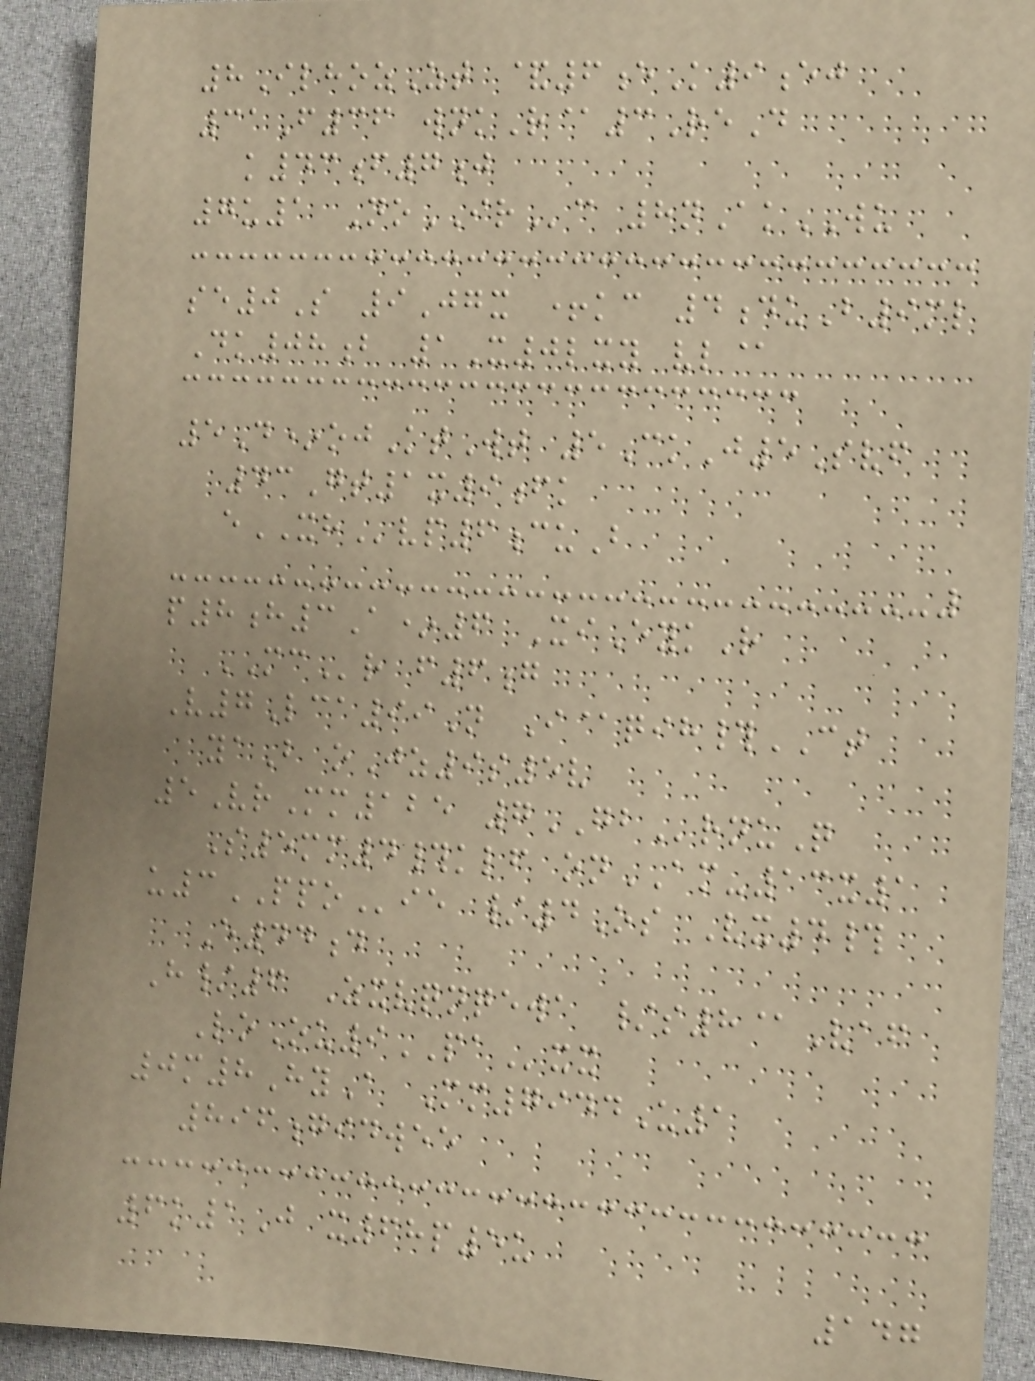8IlhozZt &6eK9ej
31F36 wnkR@3ReD
k43f7j
7u1 NoIRc 8nAkWU
se0S 9Jgx +kc 4duB9ml
Dk08b 1X0lxy vl@
5D*ojKtWt 5CkJ5Svf
43Gt1x9fk
eXHvp6cuB
p8h3A*6 XiEykR
MCr f6g
V7Lca99N I@qih#CT
yaB oJz9s5v
5VrMm125 7GBrnuQ
S5mm4#klf onAM-13x1
u3PPOie /4Os Vx4#
E44d
H/6 Zxvqnqewa /s8@Vaf
LoOu9PAxx
0m8HyA Mm7944U1
896gidwee
6k1J x68p5u
147
